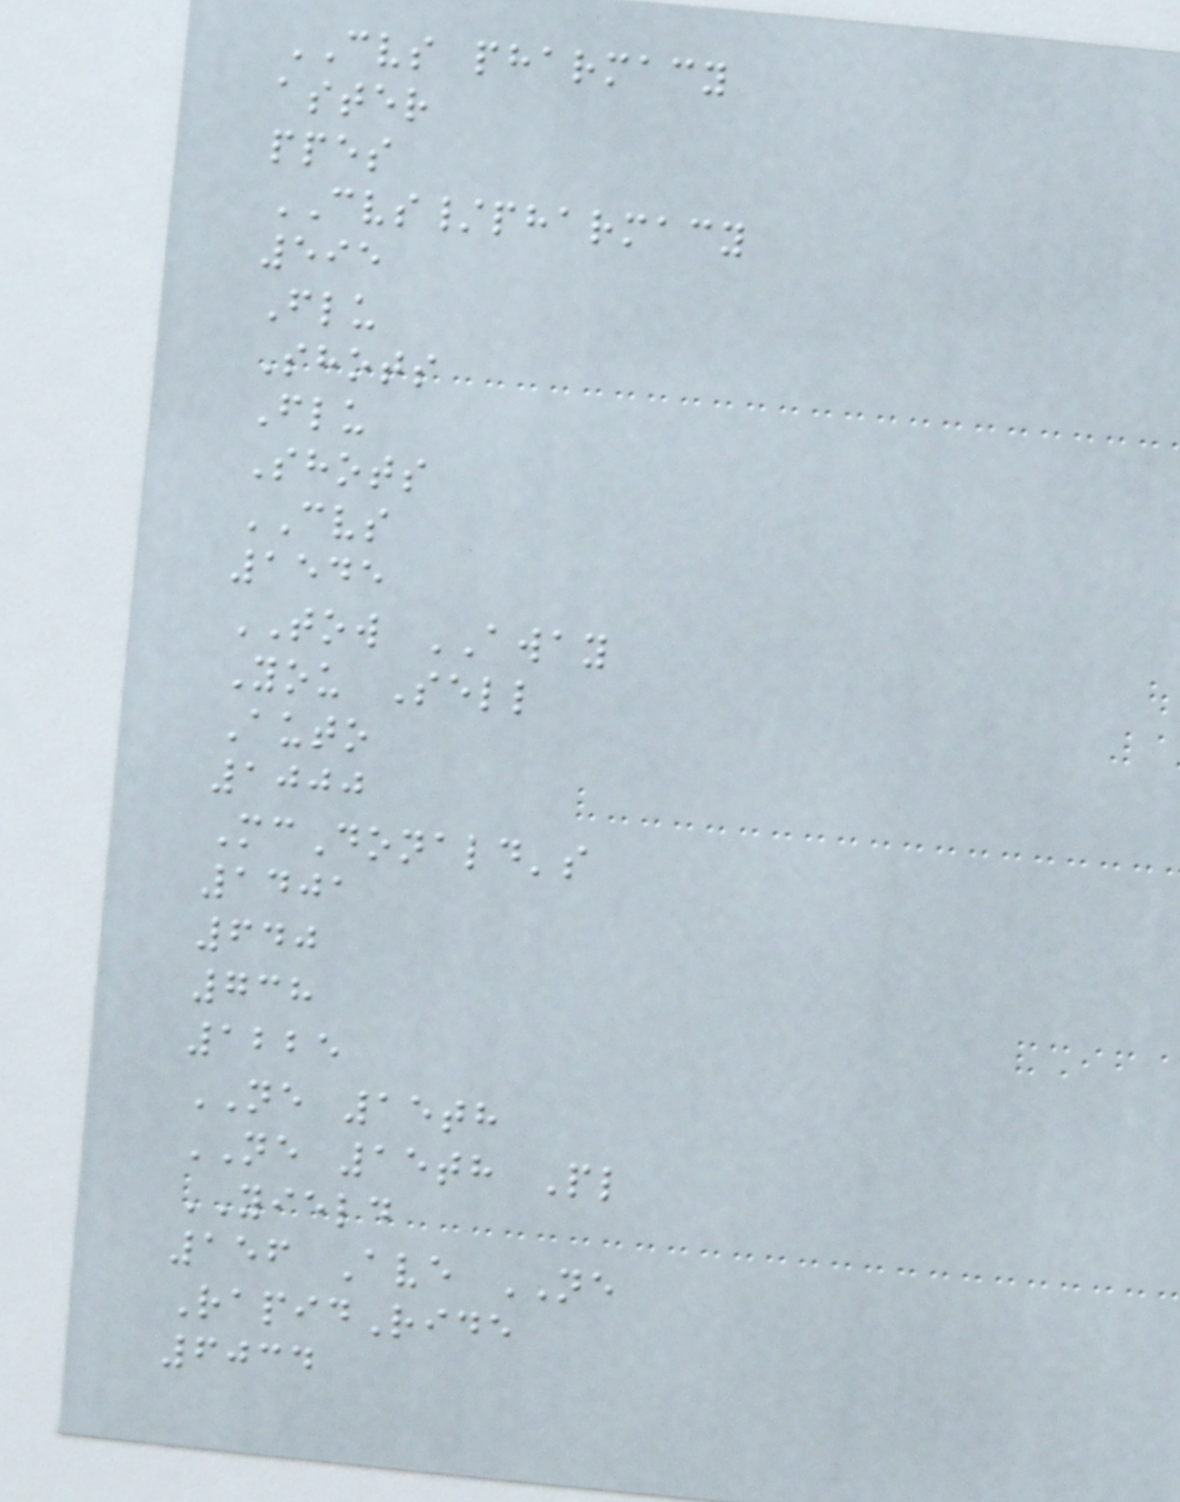CVS pharmacy
aster
ppes
CVS/pharmacy
595
Flu
Shots
Flu
Shots
CVS
1545
TOW AWAY
You Sell
Auto
1000
McDonald's
1401
640
738
1225
NE 15th
NE 15th Pl
YIELD
156 Ave NE
RapidRide
6034
